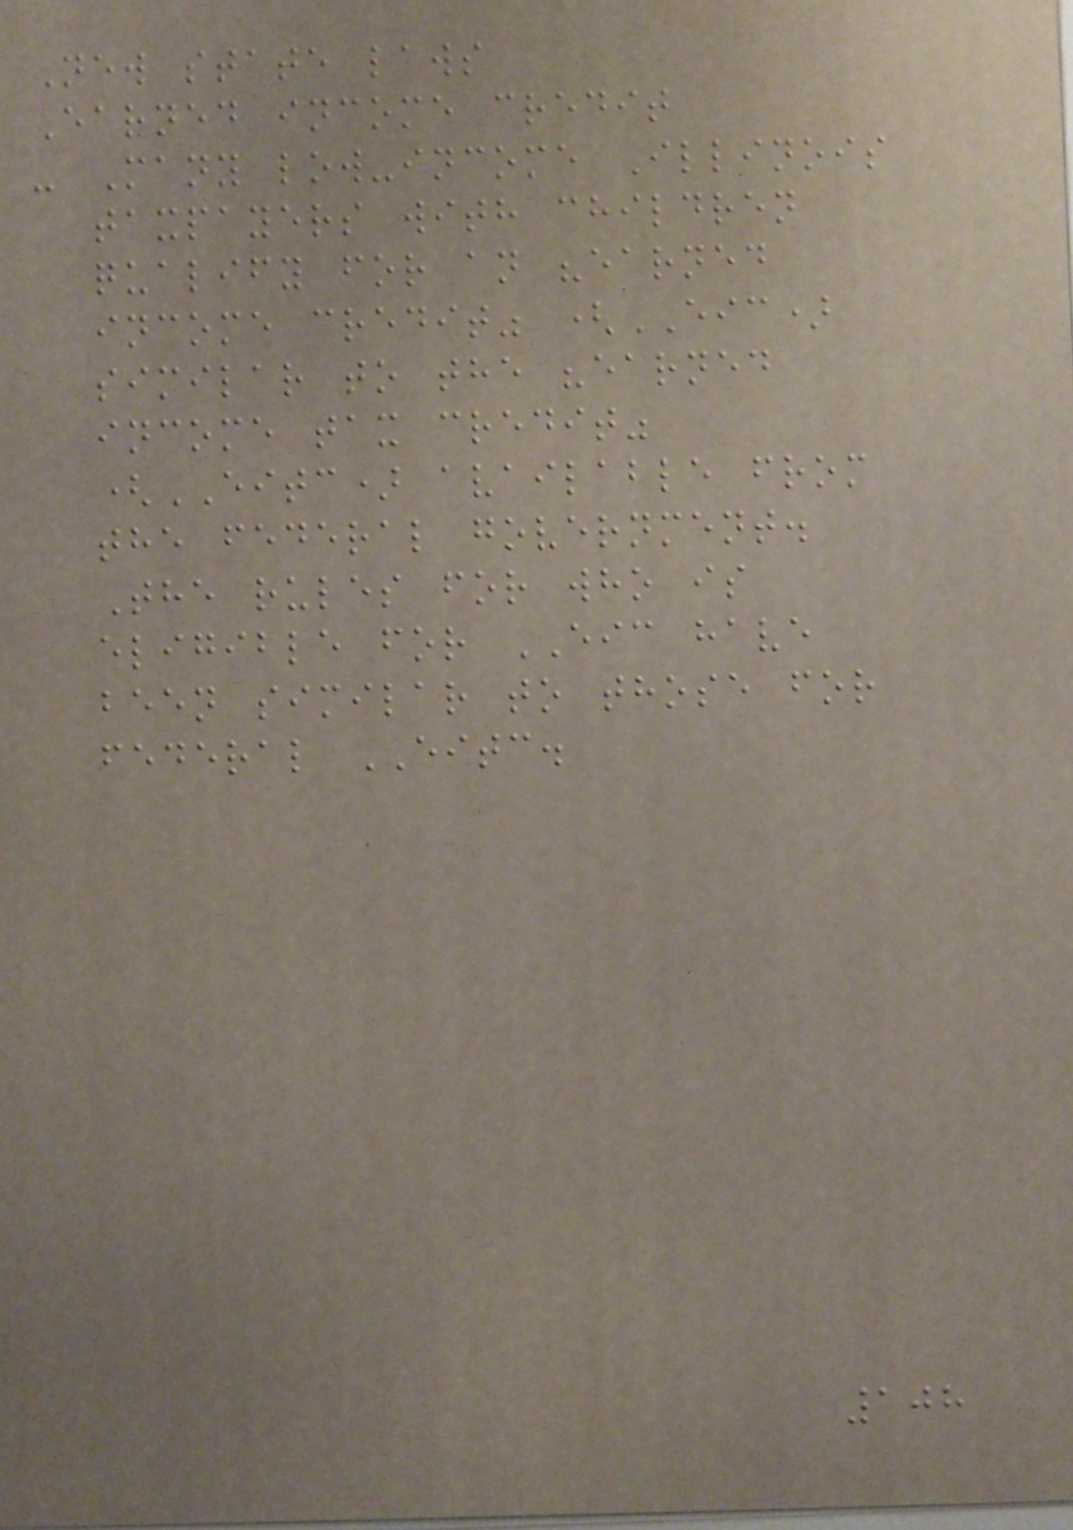New state laws
Earned income credit
- Many low-income Illinois
taxpayers with children
qualify for an "earned
income credit" (EIC)
similar to the "earned
income tax credit"
(EITC) available from
the federal government.
The rules for who is
eligible for EIC have
been similar to those for
federal EITC.
108
